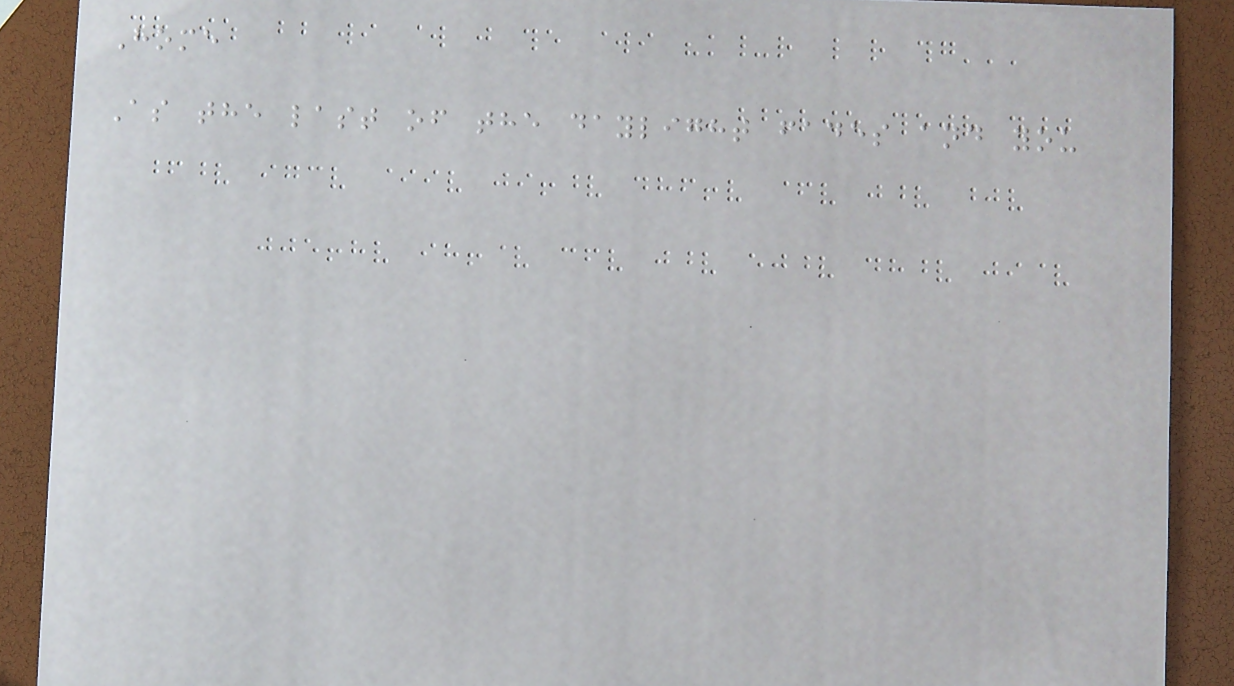Home
As the last of the daylight fades and you
